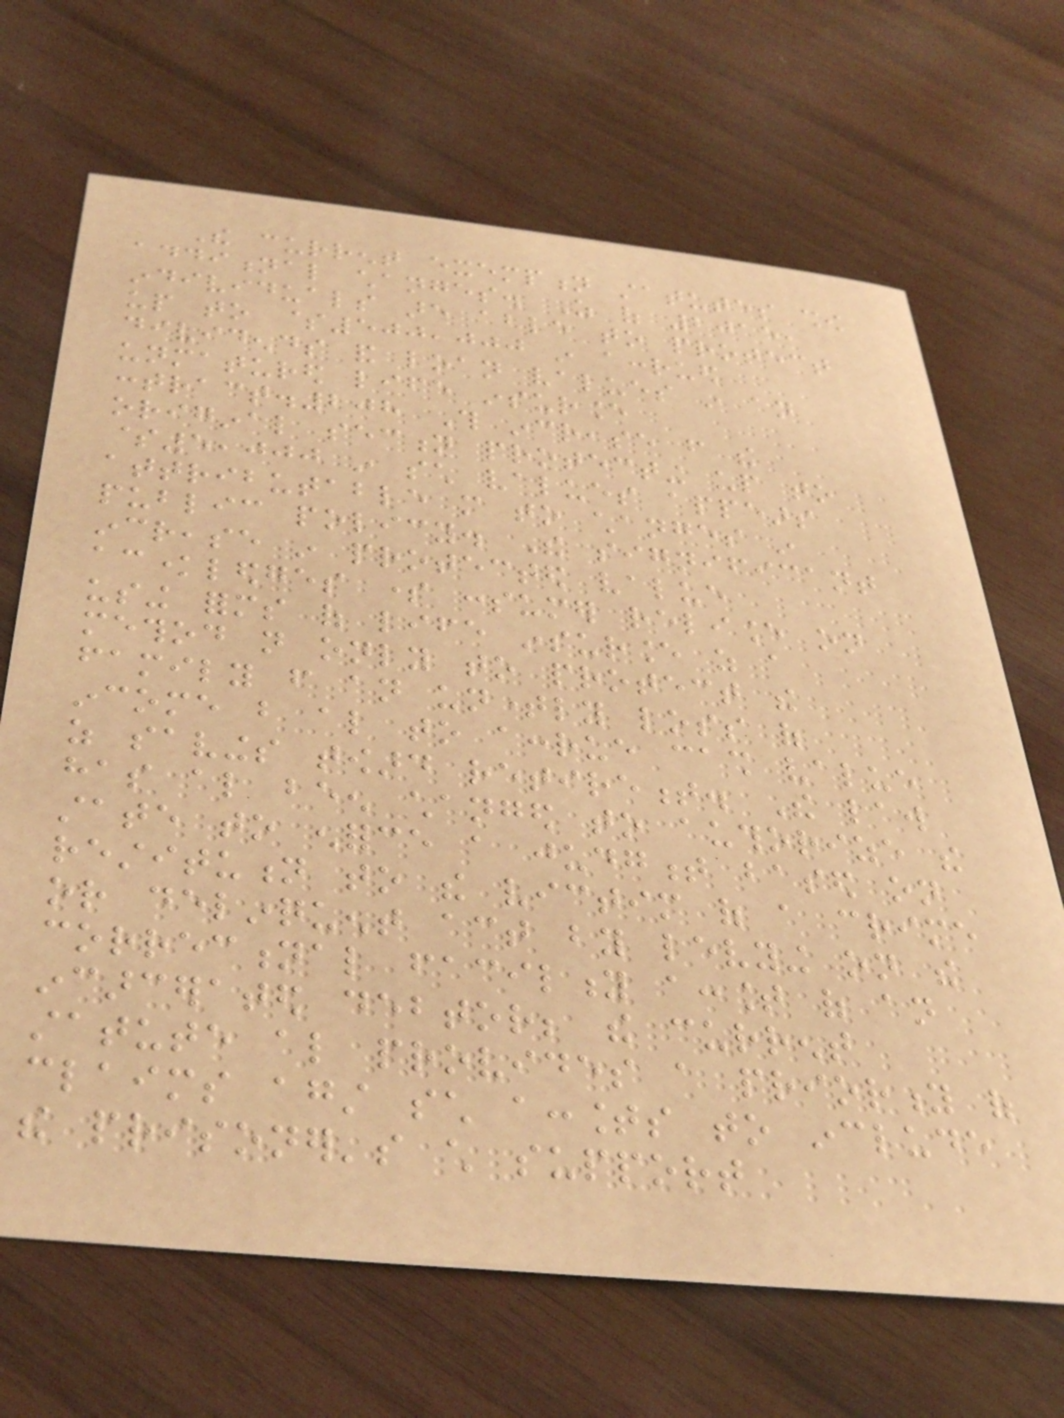The current exemption statutes show
additional changes. As of 2015,
individuals are able to protect
up to $500,000 in accrued
dividends and loan values in an
unmatured life insurance
contract.208 This increase from the
original section protecting up to
$5,000 in such values appears
attributable more to changes in
public policy. The significant
increase in protected value
acknowledges some consumer reliance on
using forms of life insurance as a
method not only to protect the
family from an untimely loss of
income but also to accrue cash value
as savings toward retirement. The law
has also been changed to authorize the
state to enforce a judgment based on
restitution to the victim of a crime
or delinquent act by levying on the
correctional facility account of an
incarcerated debtor; the current
statute also provides a priority of
claims against such accounts to include
the prisoner's child support
